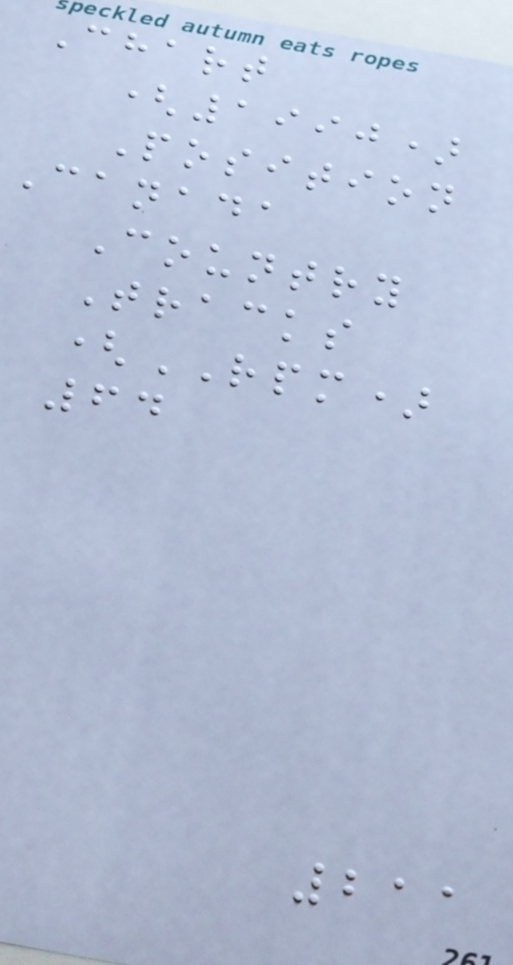Chart
(1990)
Position
Canada
Country
Tracks
(RPM)
64
211
